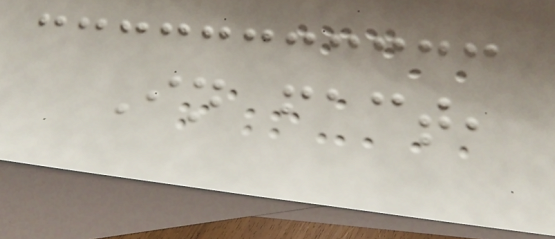In fact,
